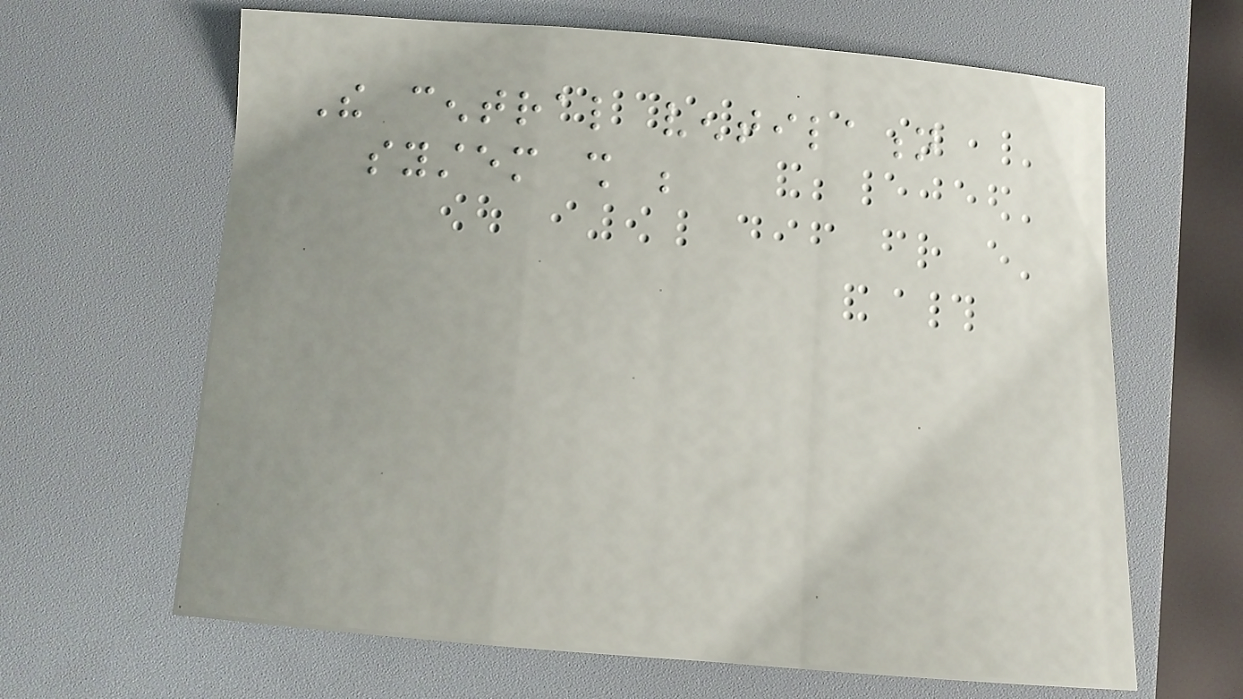The central ventilation
system shall be
